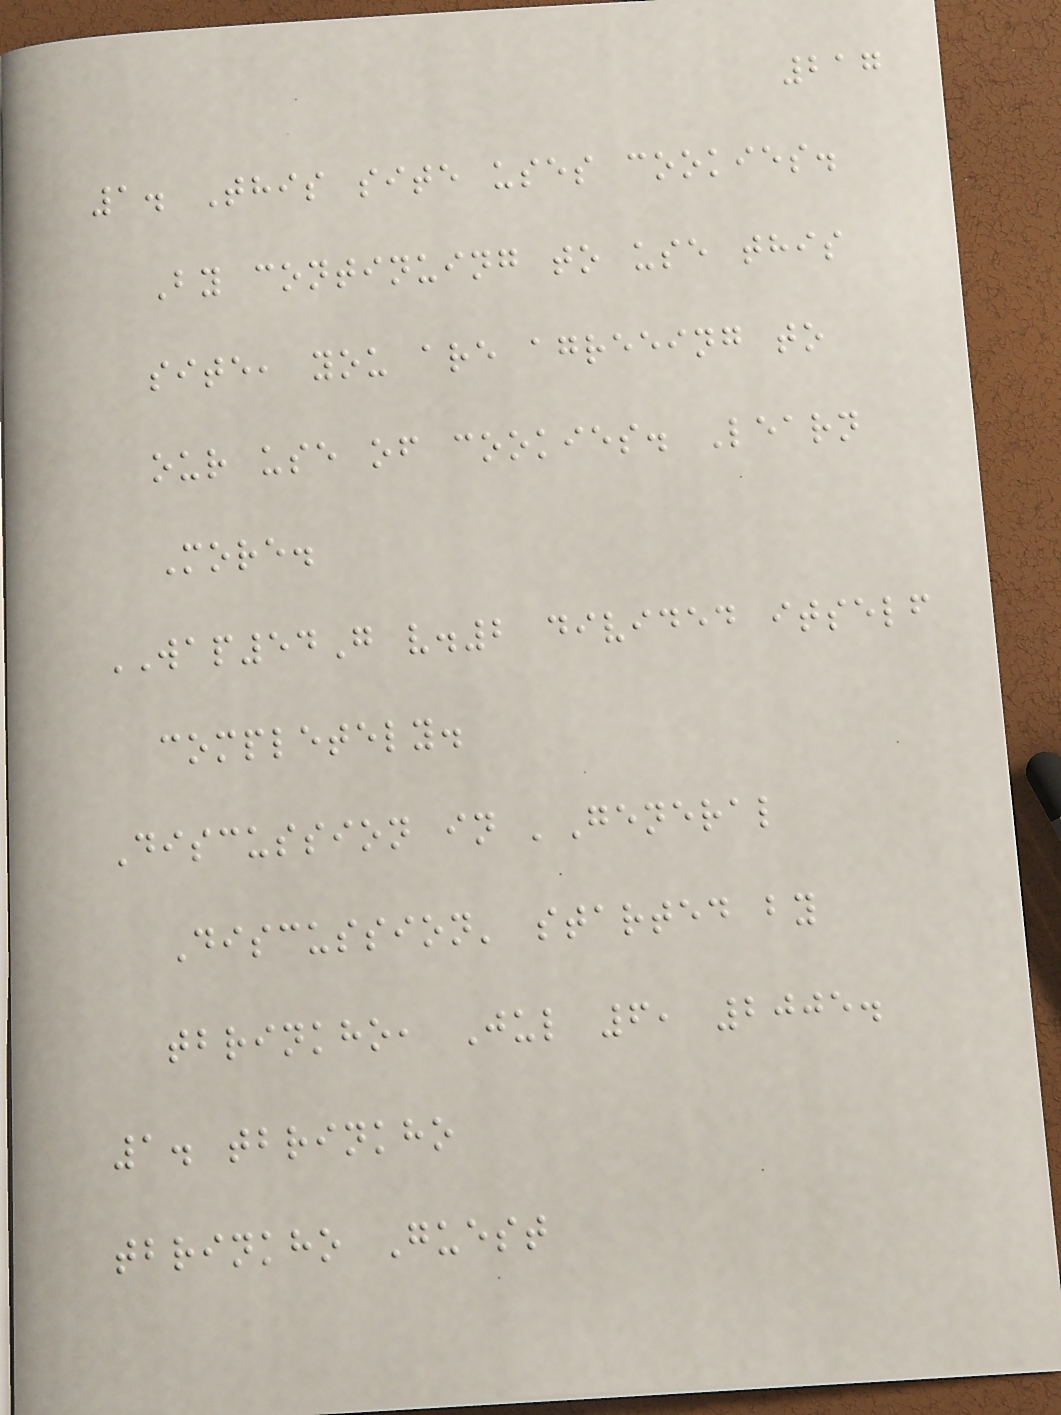217
1. This site uses cookies.
By continuing to use this
site, you are agreeing to
our use of cookies. Learn
More.
WAP54G v.2 divided itself
completely.
Discussion in 'General
Discussion' started by
tbrinkho, Jul 6, 2005.
1. tbrinkho
tbrinkho Guest
